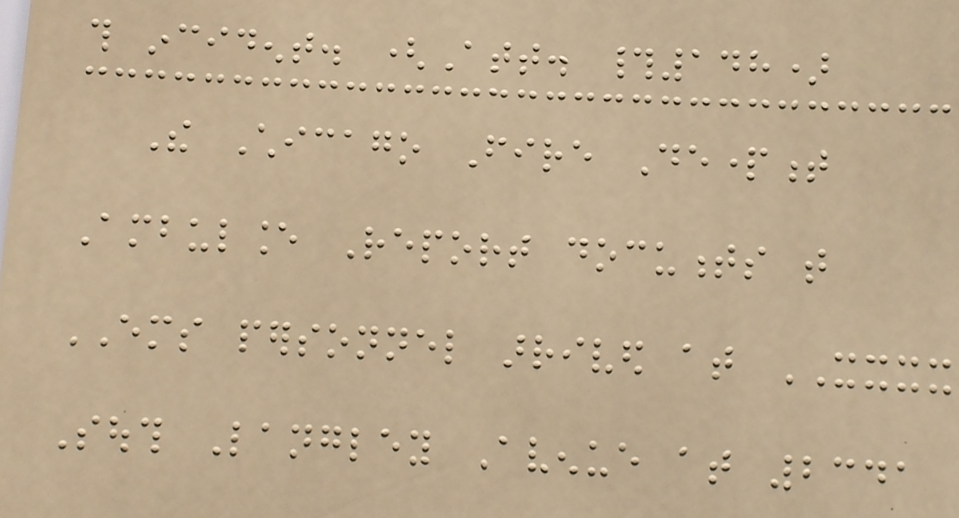this incident. (Att. #148)
The Chicago Fire Department
Ambulance Report documents that
EMS personnel arrived at XXXX
South Langley Avenue at 2341
